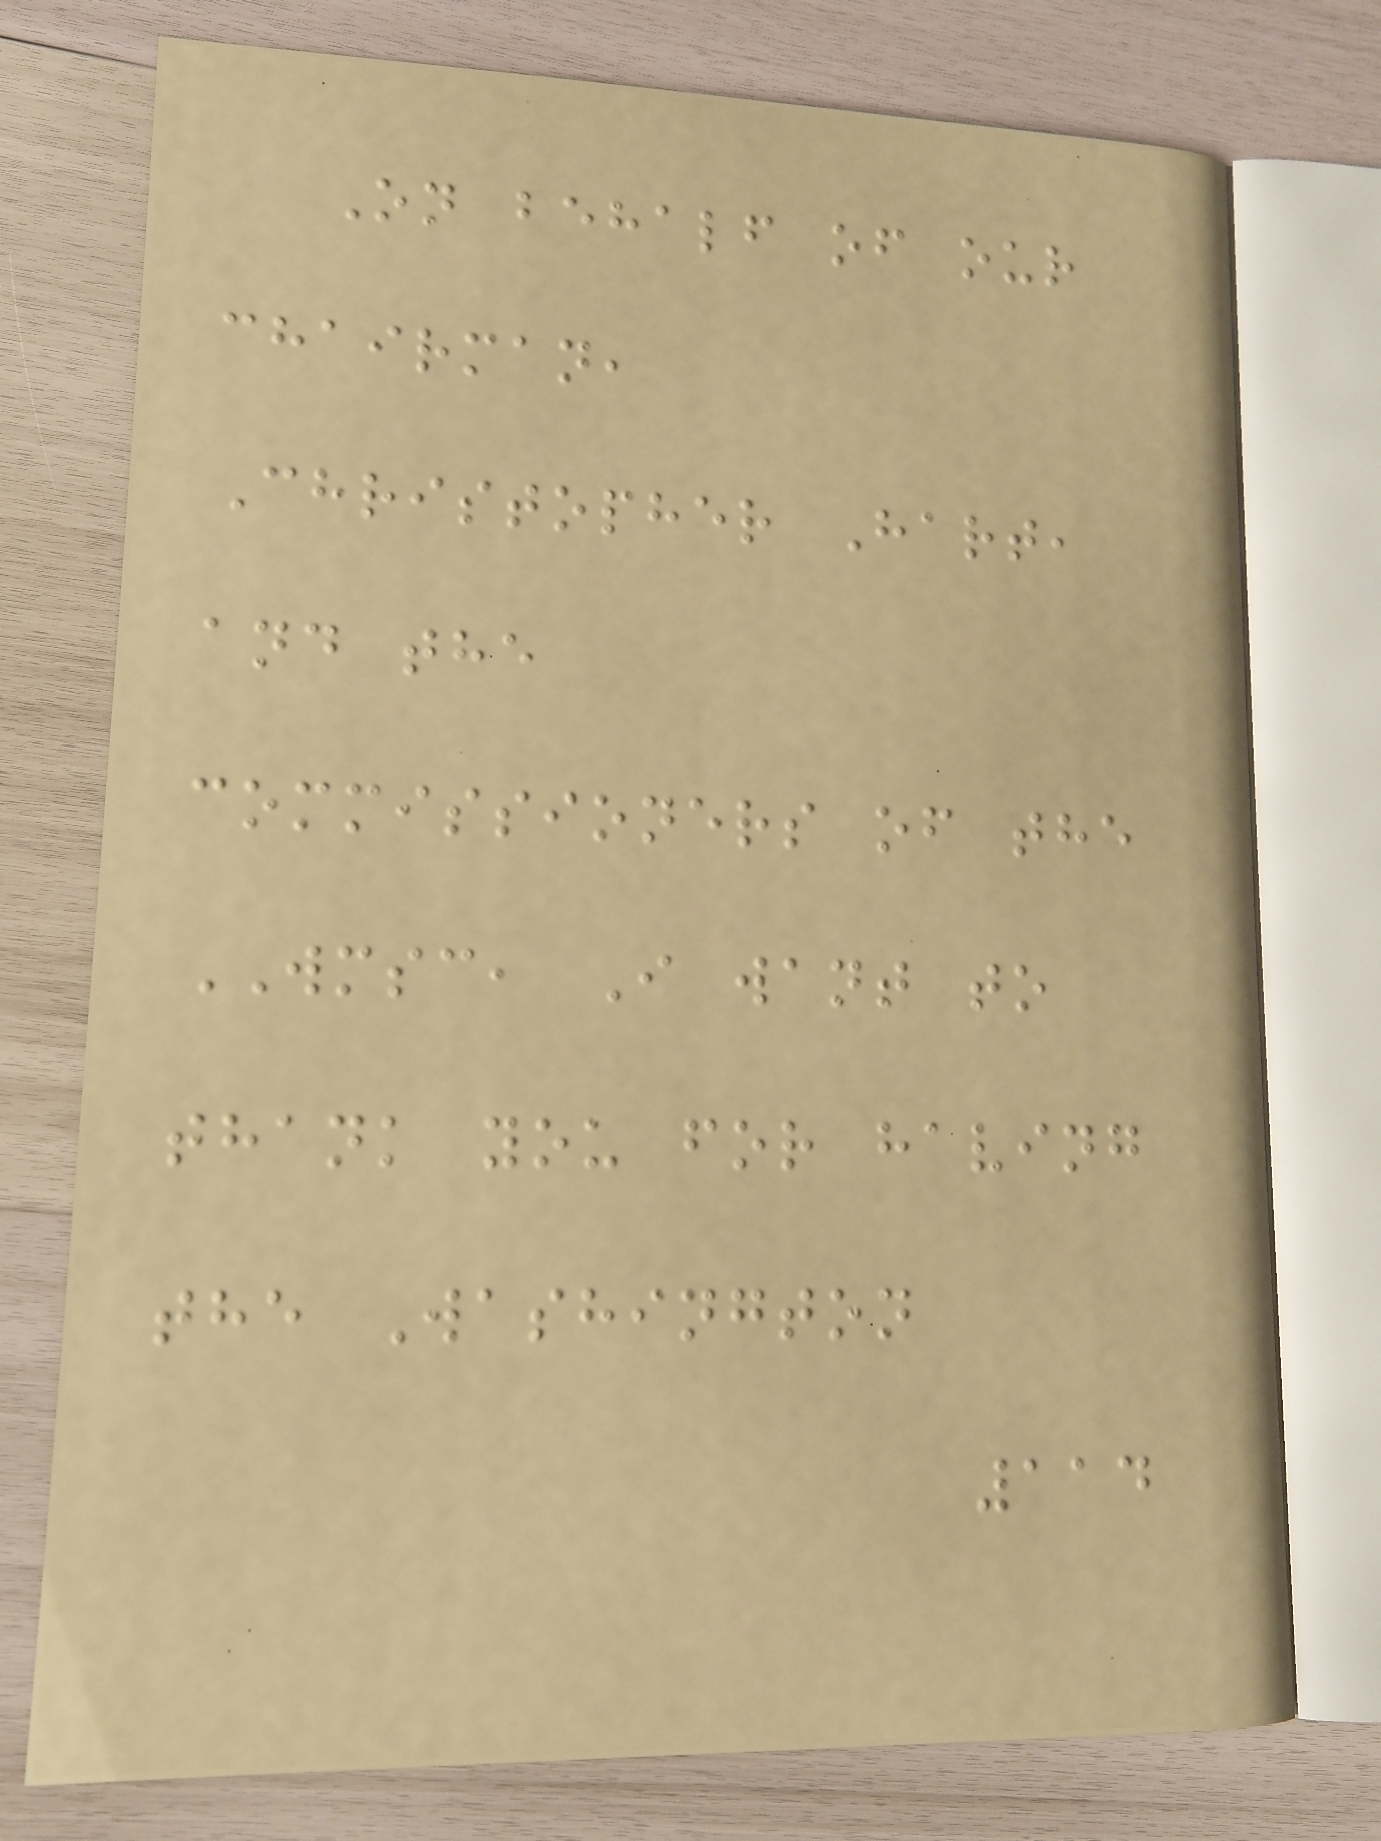On behalf of our
chairman,
Christopher Hart,
and the
commissioners of the
WMSC, I want to
thank you for having
the Washington
114
